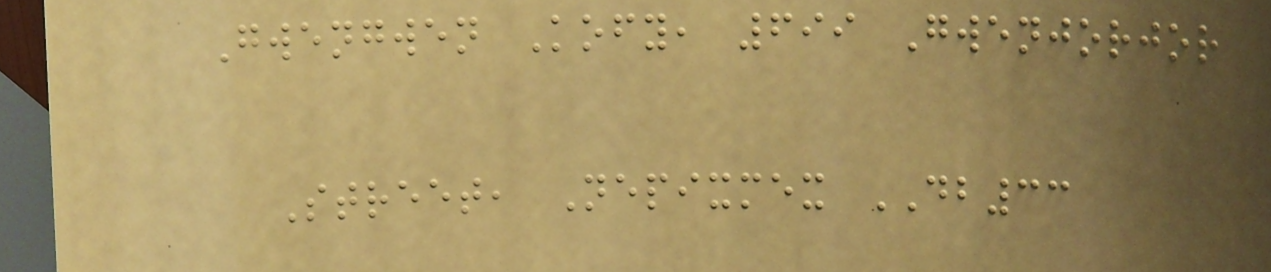Gwengwen Kofy, 699 Gwenjorjor
Street, Nepixmex DB33
